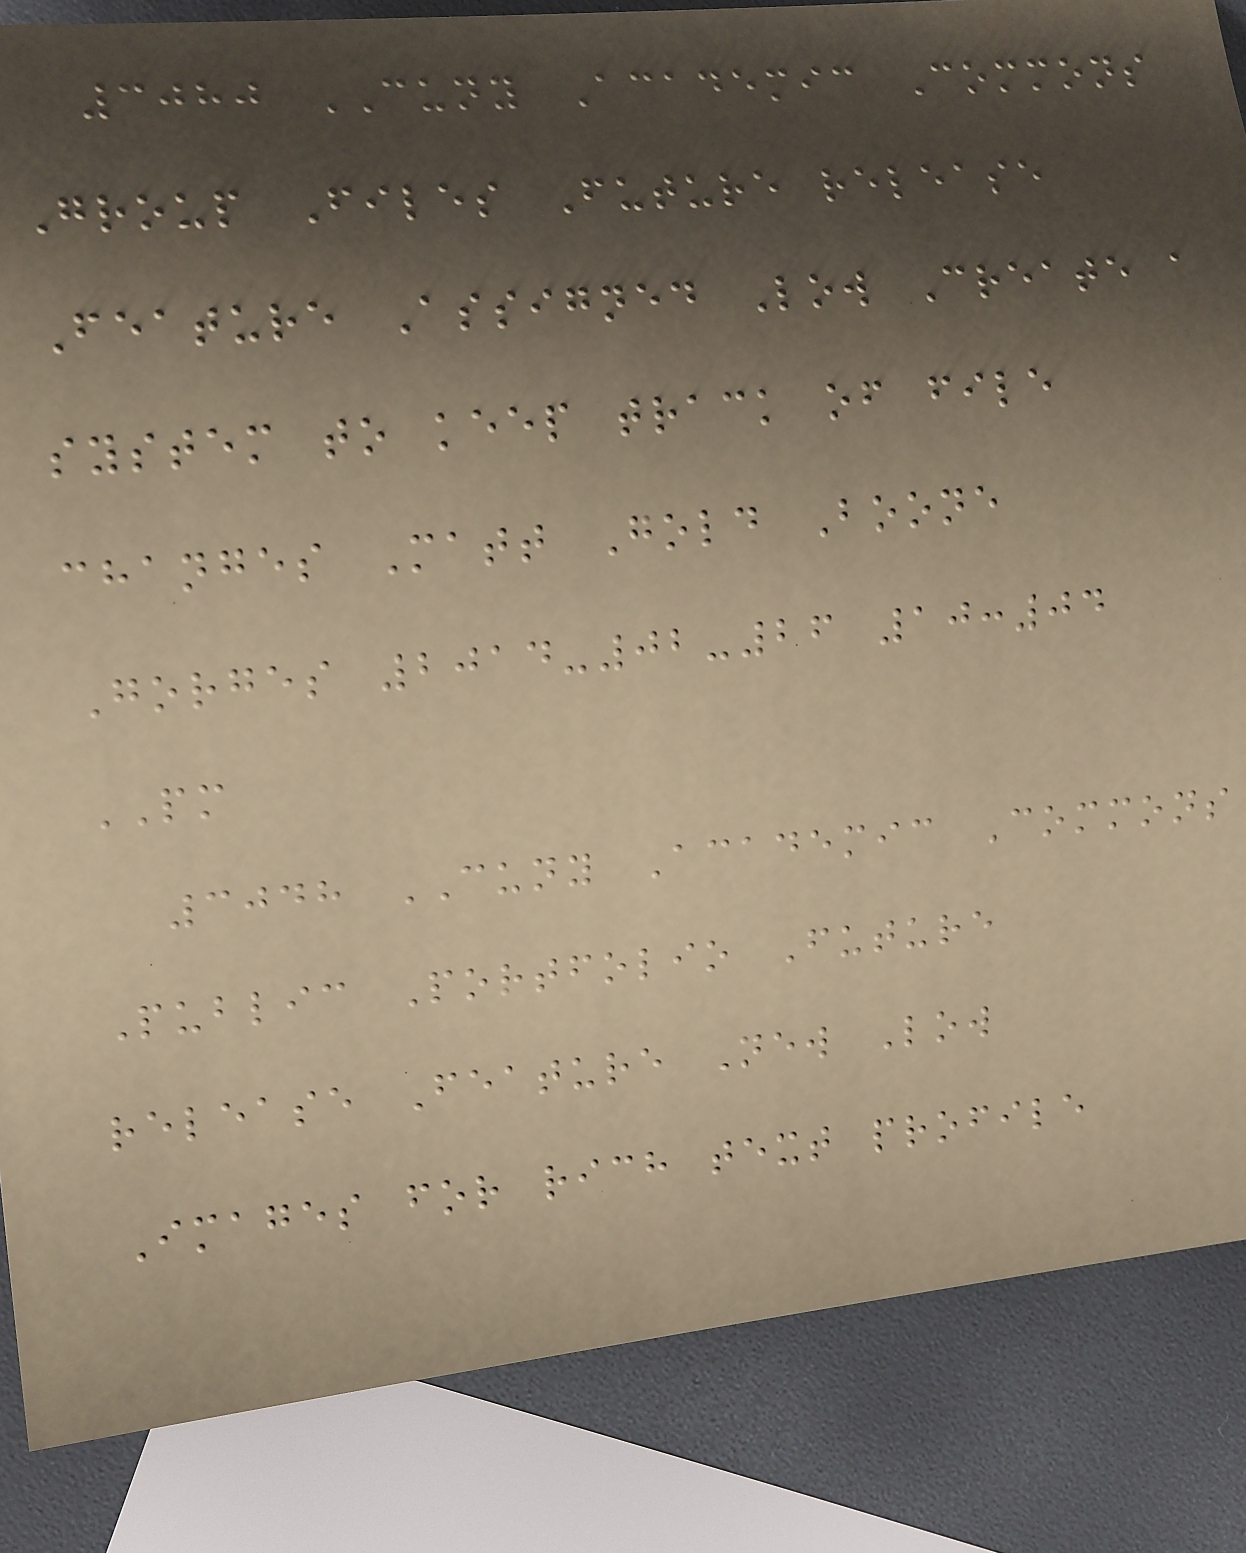3080 CUNY Academic Commons
Group Files Future release
Feature Assigned Low Create a
system to keep track of file
changes Matt Gold Boone
Gorges 2014-02-26 10:04
PM
3048 CUNY Academic Commons
Public Portfolio Future
release Feature New Low
Images for rich text profile
